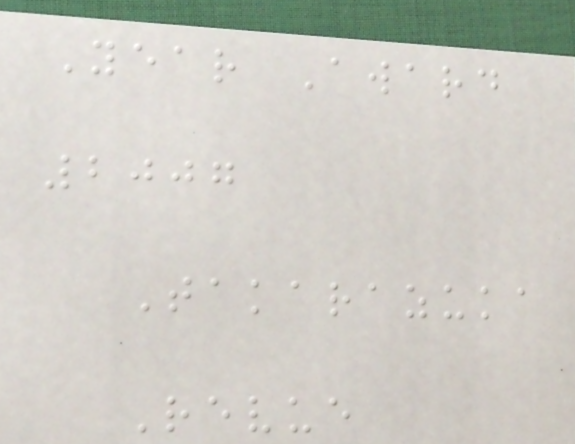Year Award
2007
Takarazuka
Revue
